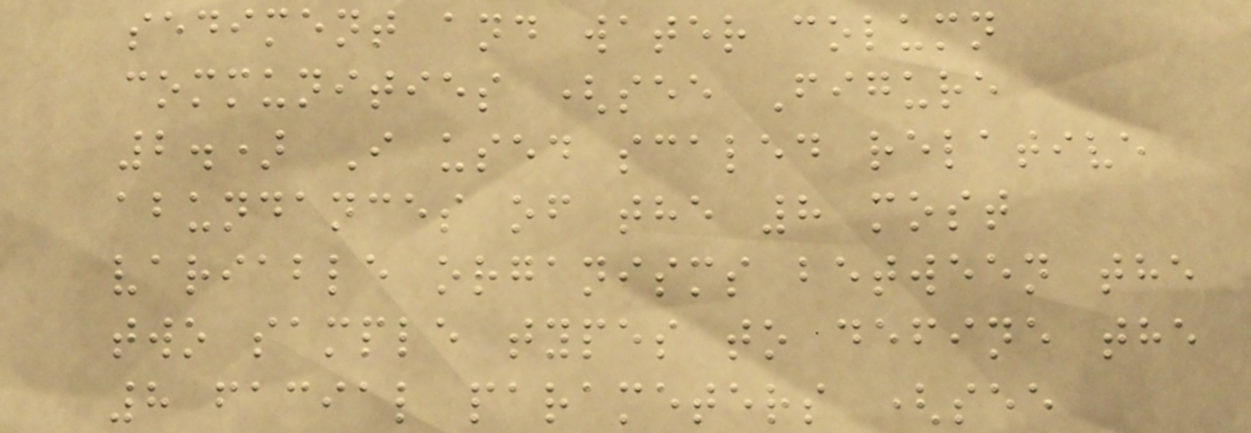sediment and water column
communities (see Figure
2.) I used scaled relative
abundances of the 8 most
variable organisms between the
two sample types to define the
8 facial parameters (see
